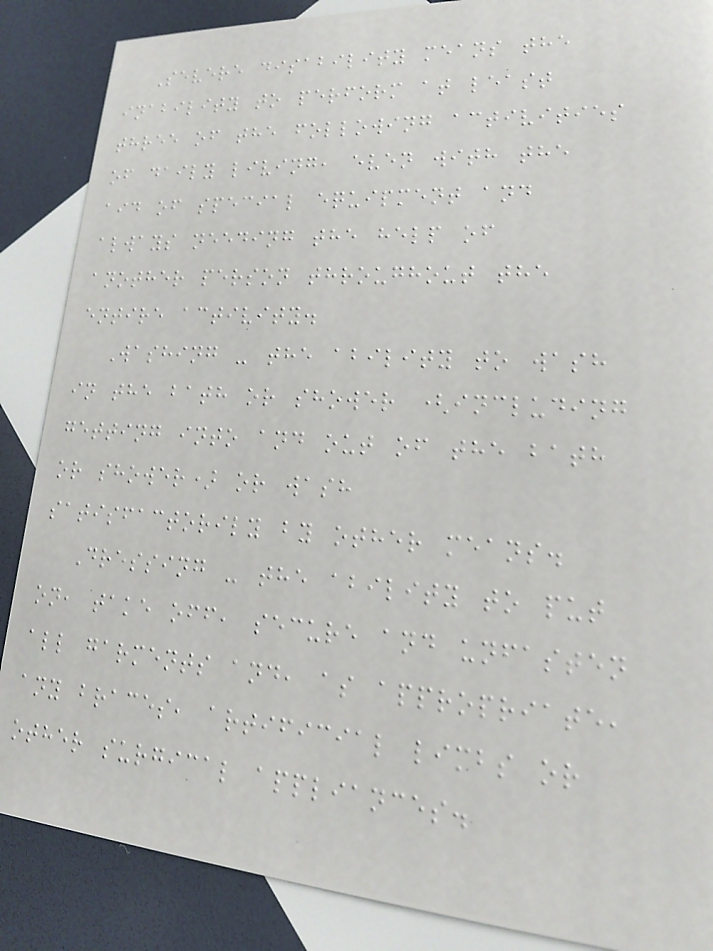Severe disability means the
inability to perform at least
three of the following activities
of daily living, even with the
aid of special equipment and
always needing the help of
another person throughout the
entire activity.
Washing - the ability to wash
in the bath or shower (including
getting into and out of the bath
or shower) or wash
satisfactorily by other means.
Dressing - the ability to put
on, take off, secure and unfasten
all garments and, as appropriate,
any braces, artificial limbs or
other surgical appliances.
